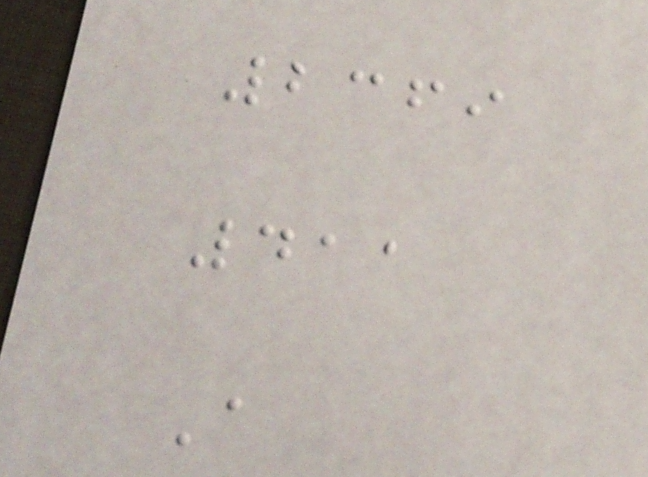2369
411
A
